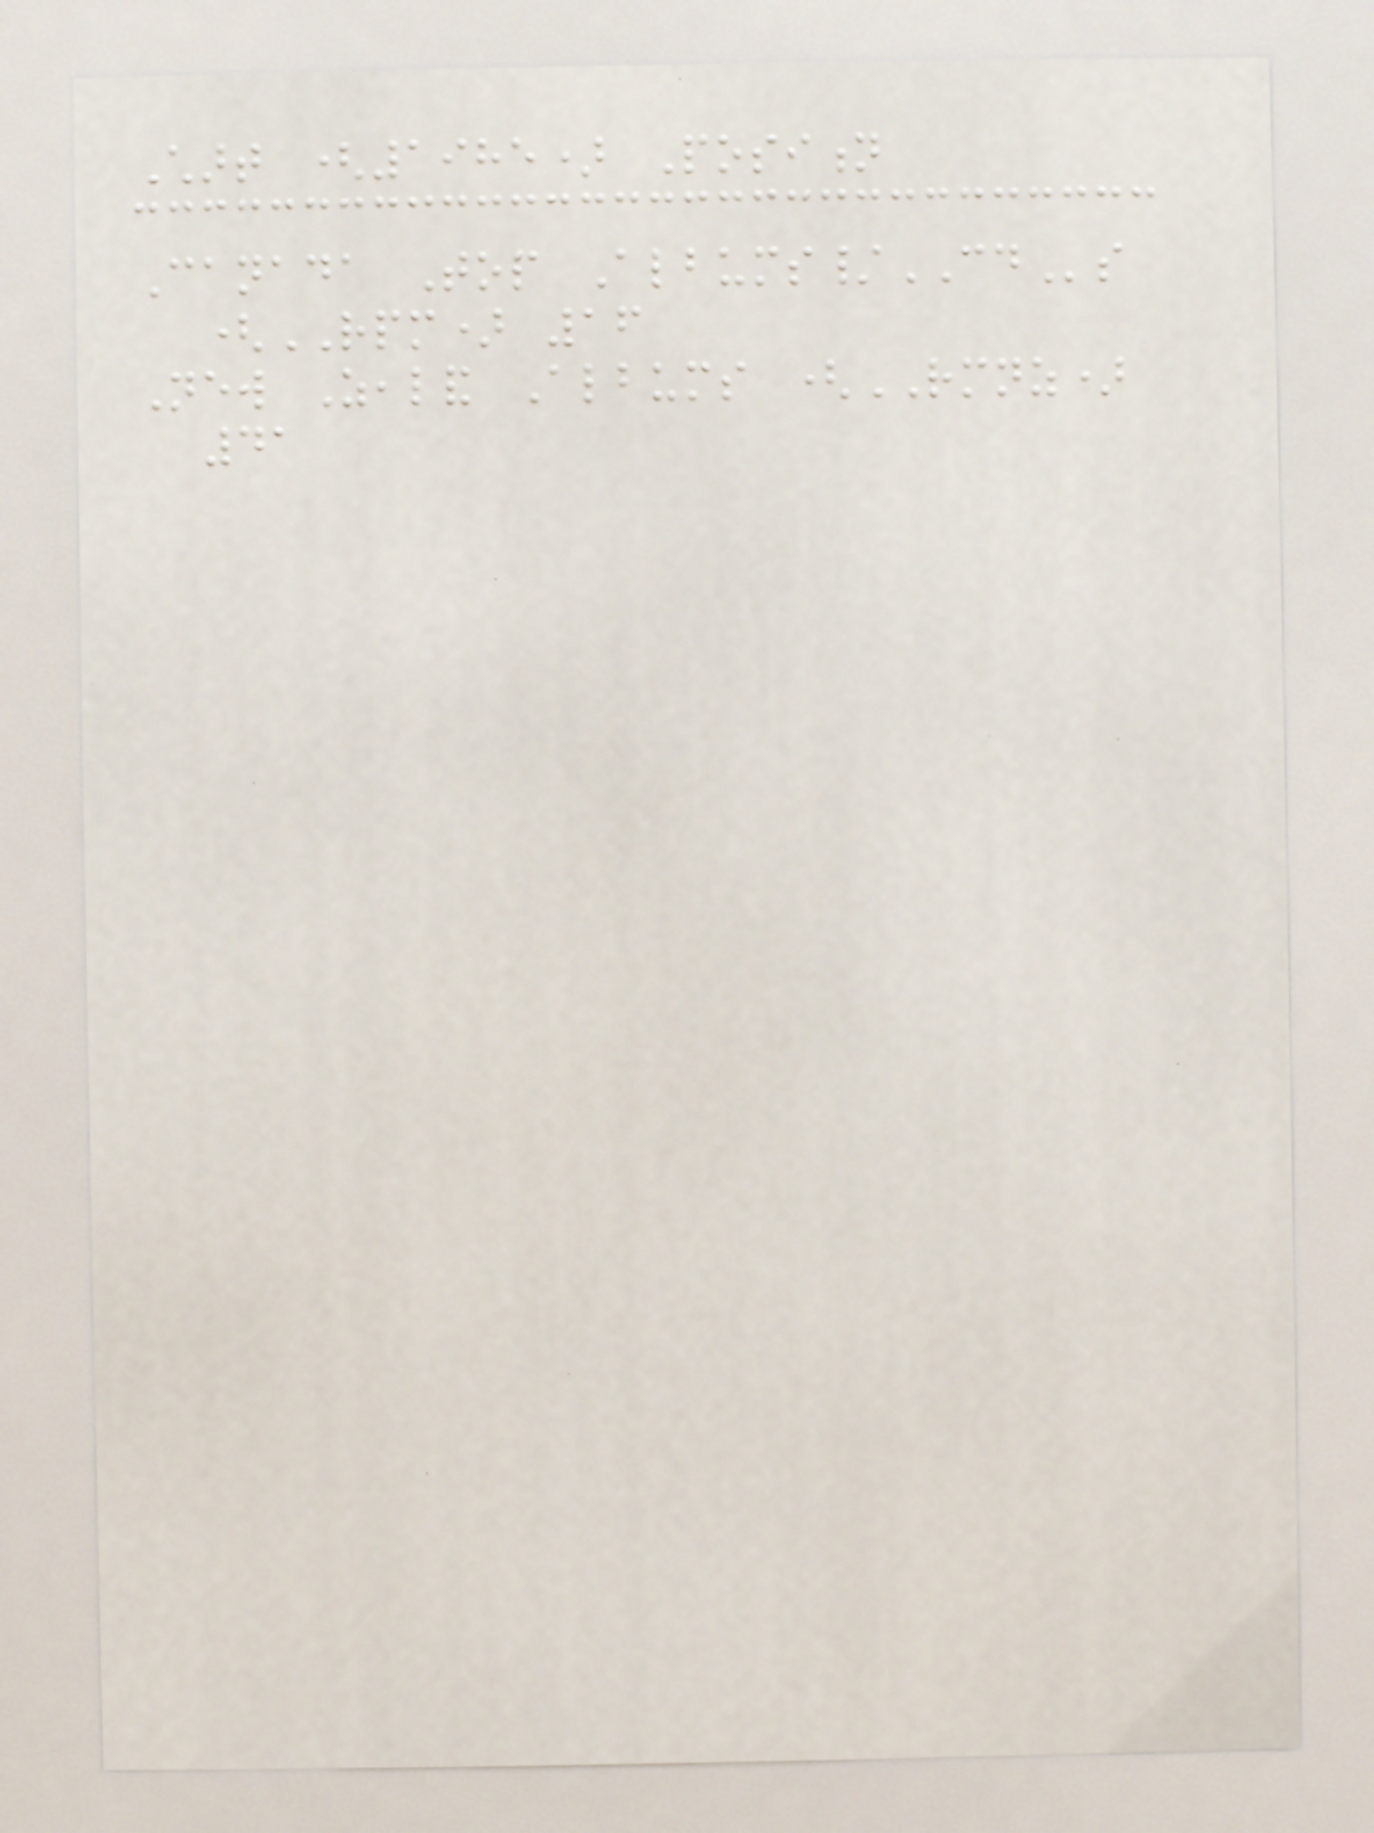Chart (1985) Position
Canada Top Albums/CDs
(RPM) 16
New Zealand Albums (RMNZ)
41
